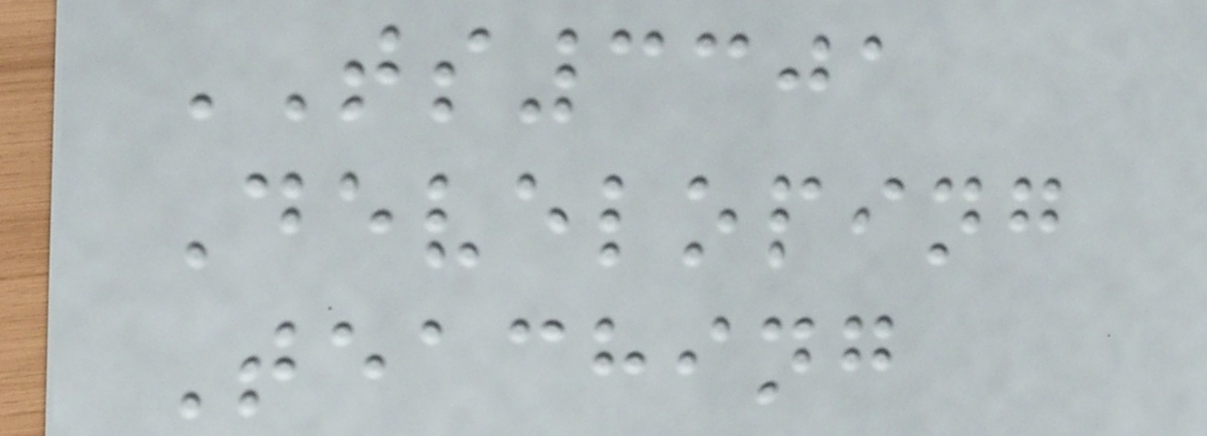TS3301
Developing
Teaching
